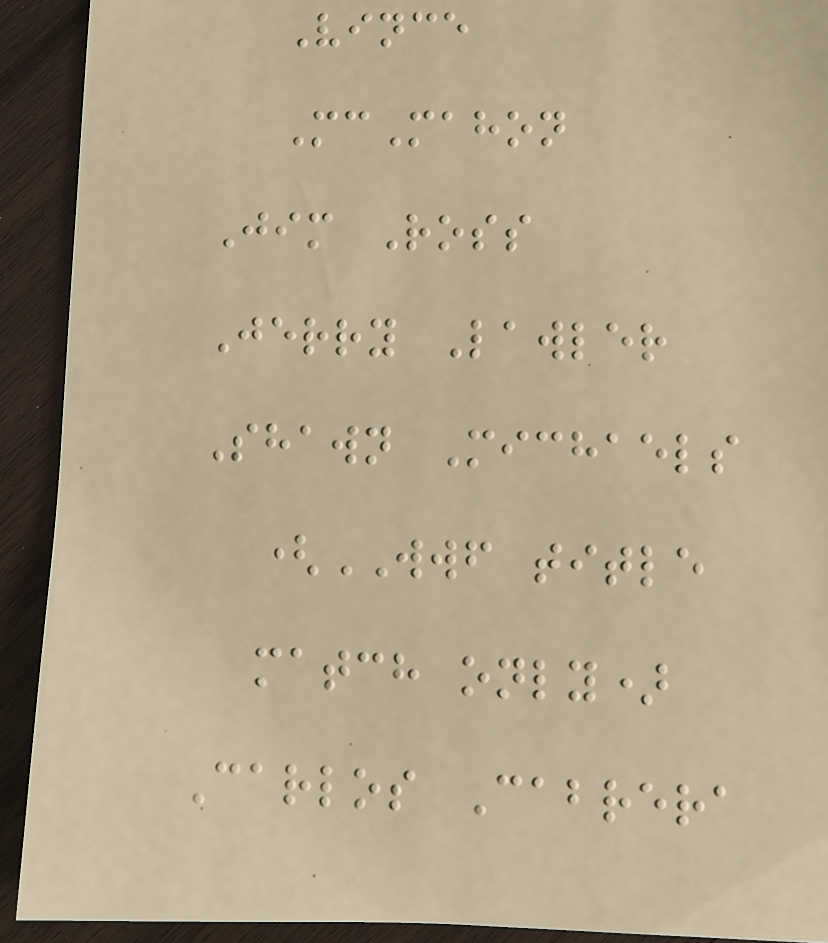Vince
McMahon
Jim Ross
Jerry Lawler
Shawn Michaels
(WWF title
match only)
Carlos Cabrera
